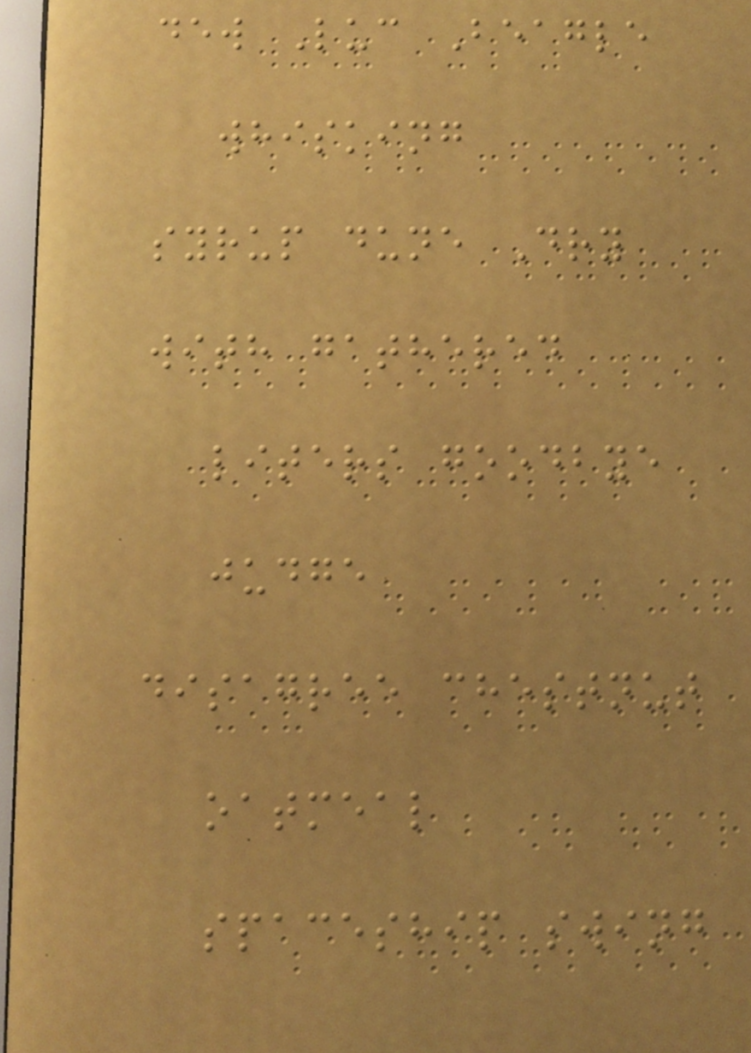dew Luc Beagle
whisking
syrup dune Dry
with gathered
liters goodbye
judge
disagree chestnut
oatmeal
spaceship swing
